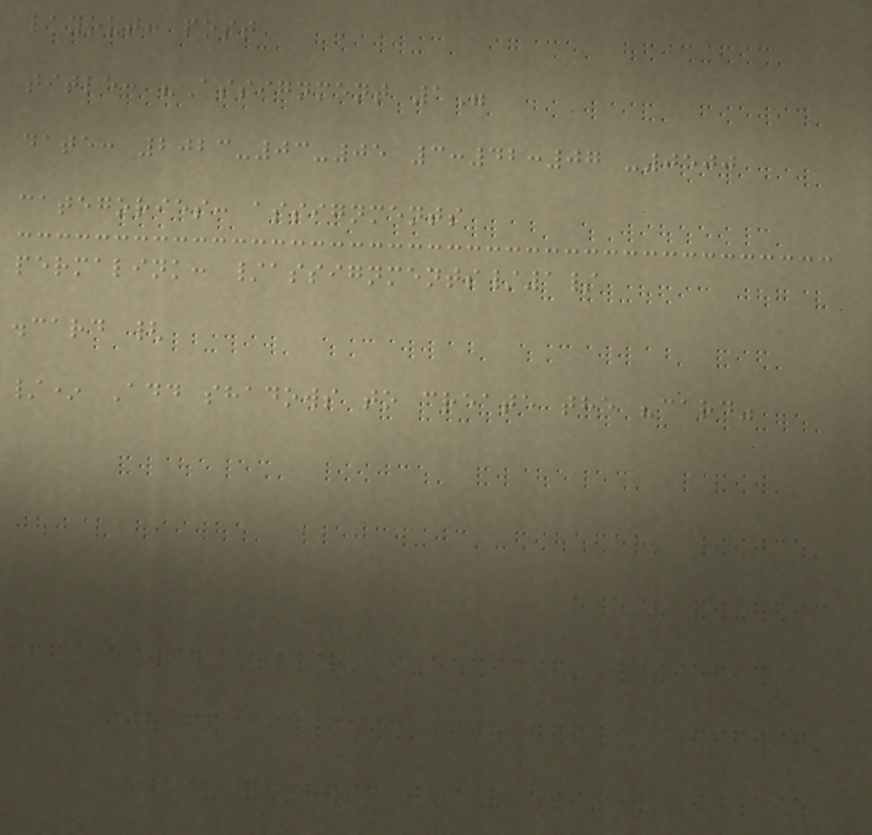layout: post
title: "Assignment 1"
date: 2023-03-05 3:42:07 -0500
categories: assignments
permalink: /assignments/1/
.card {
/* Add shadows to create the "card"
